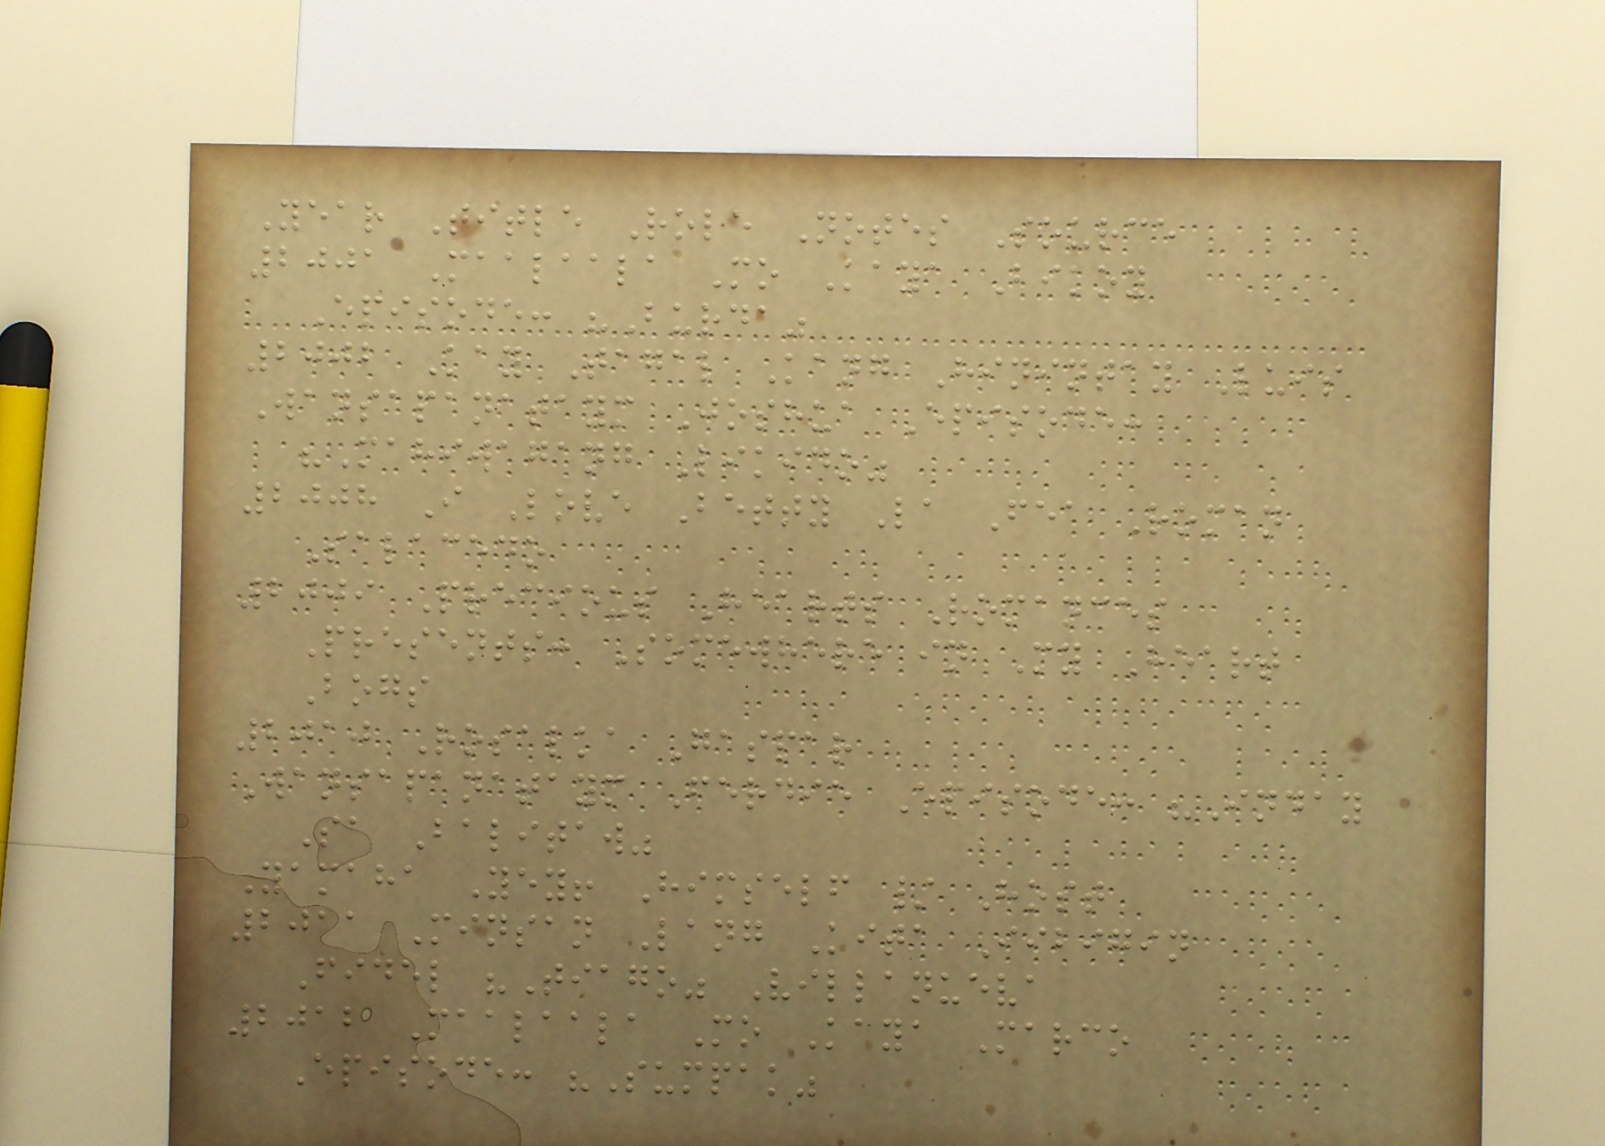Year Title Role Notes Source
2001 Maalaala Mo Kaya Bikoy
Episode: "Burda"
2002 Kay Tagal Kang Hinintay Luis
Wansapanataym Joshua Episode:
"Mahiwagang Likido"
2008 I Love Betty La Fea Roman
Salacedo
2009 Precious Hearts Romances
Presents: Somewhere in My Heart
Bogs
2010 Rosalka Gaspar
Wansapanataym Ferdie Episode: "Inday
Sa Balitaw"
Yamaha Yey! Himself / Host
2011 Minsan Lang Kita Iibigin
Fidel "Tiago" Villanueva
2012 Maalaala Mo Kaya Marco
Episode: "Sumpak"
